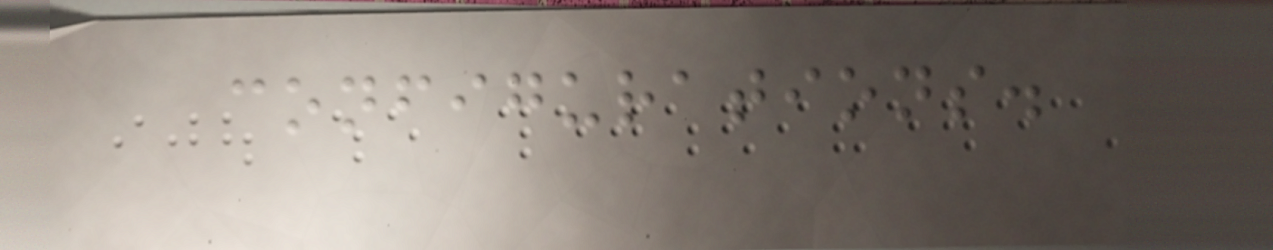configurations.
